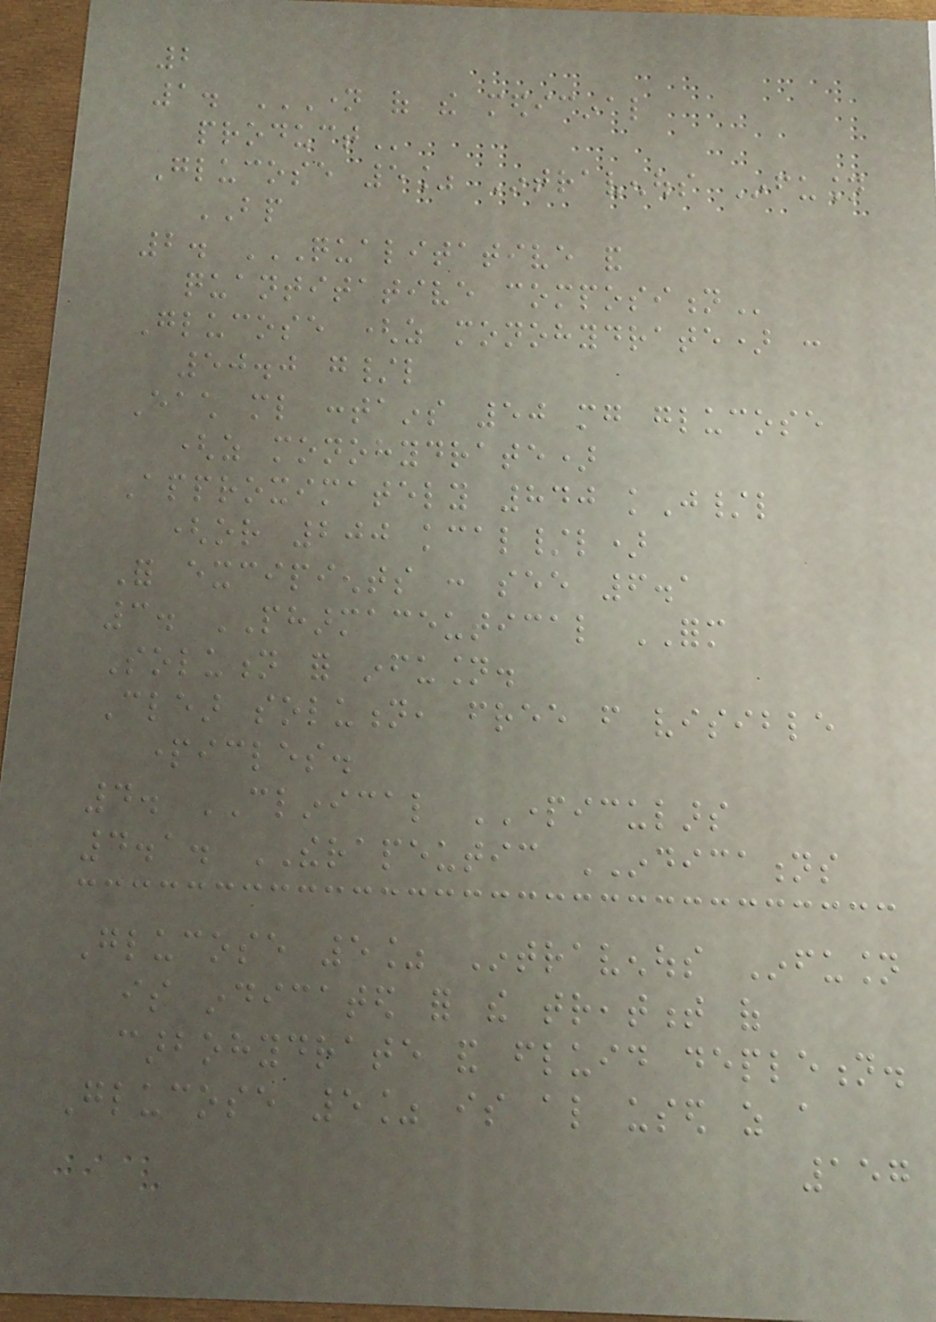2
1. NAME OF THE MEDICINAL
PRODUCT
Glucose 5% Intravenous Infusion
BP
2. QUALITATIVE AND
QUANTITATIVE COMPOSITION
Glucose (as monohydrate) :
50.0 g/l
Each ml contains 50 mg glucose
(as monohydrate)
Approximately 840 kJ/l
(or 200 kcal/l)
For excipients : see 6.1
3. PHARMACEUTICAL FORM
Solution for infusion.
Clear solution, free from visible
particles.
4. CLINICAL PARTICULARS
4.1. THERAPEUTIC INDICATIONS
Glucose 5% Intravenous Infusion
is indicated for the treatment of
carbohydrate and fluid depletion.
Glucose 5% is also used as a
157
